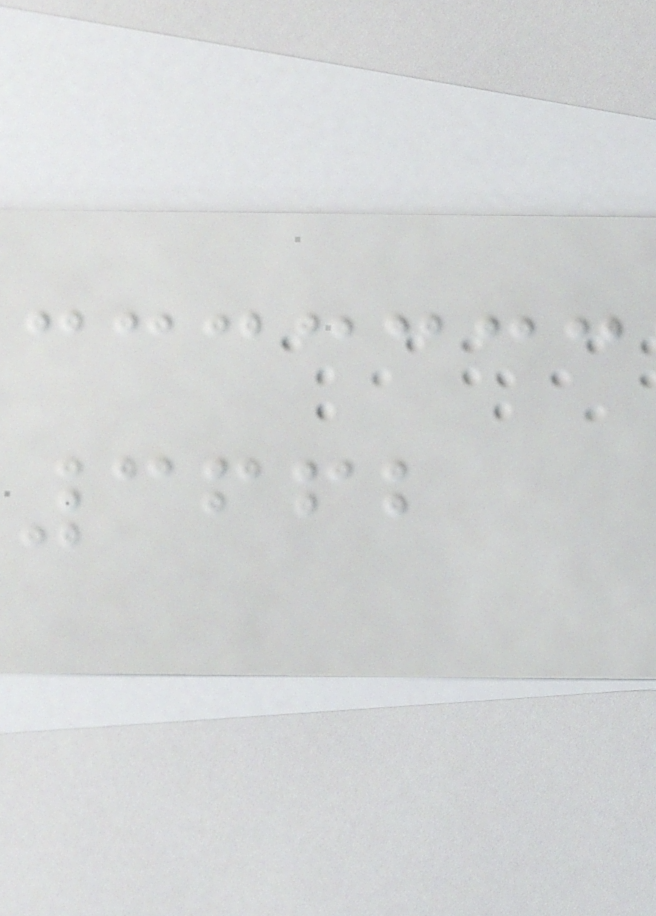3662
